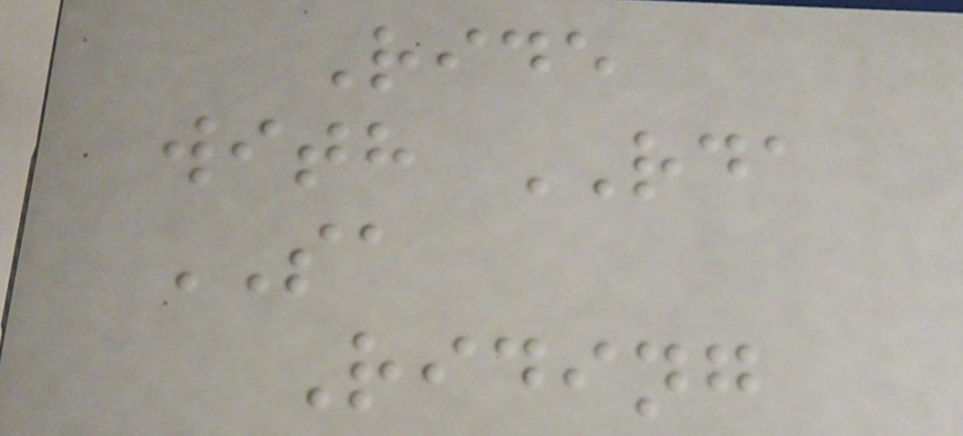Ride
with RDA
SA
Riding
